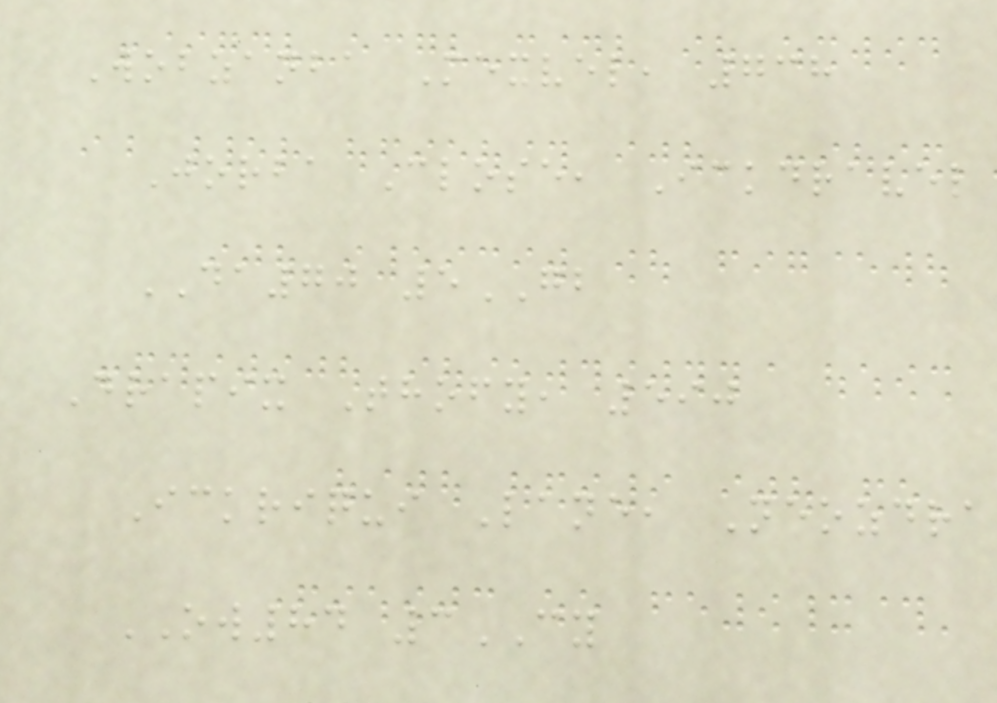Wobzanba Mexvel, 738
Jorba Close, Ickdravel
DA70 5GB
Drapix Thofy, 590
Ickriqui Lane, Neozdra
OW84 3CY
